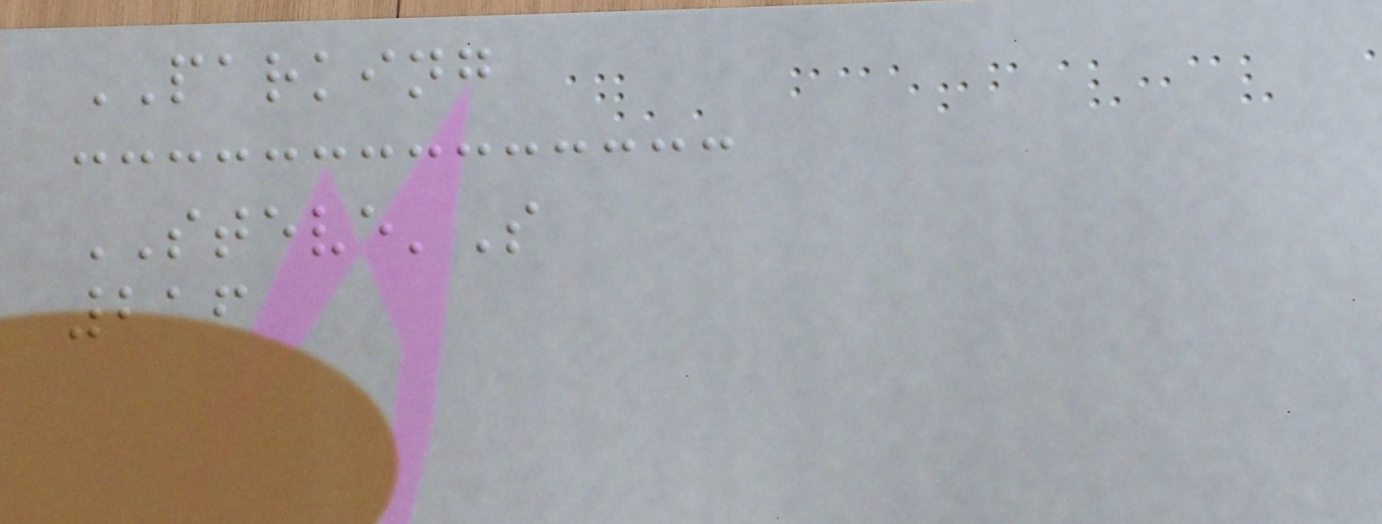PARKING
STEVE'S
216
